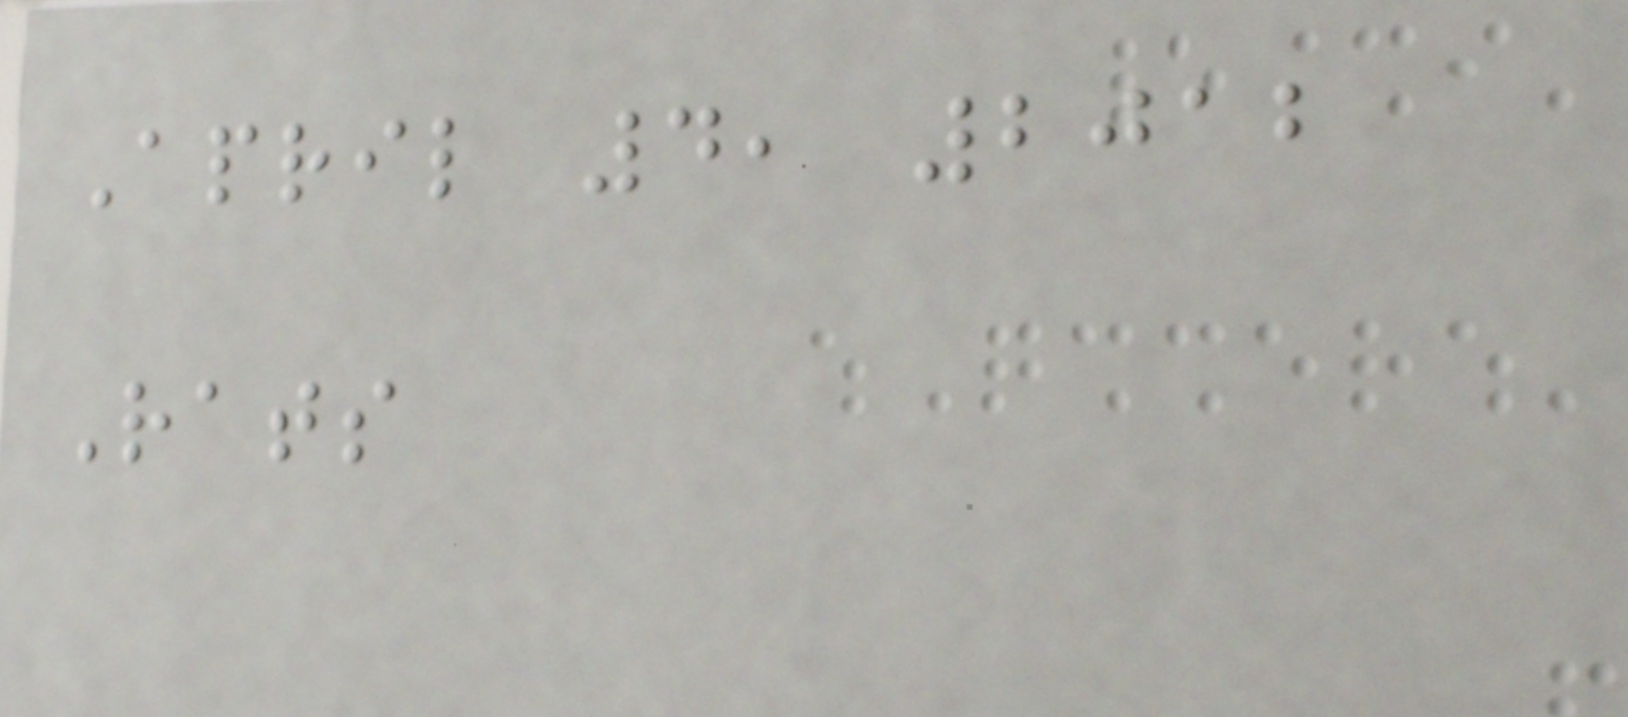April 4, 2012
Rats
